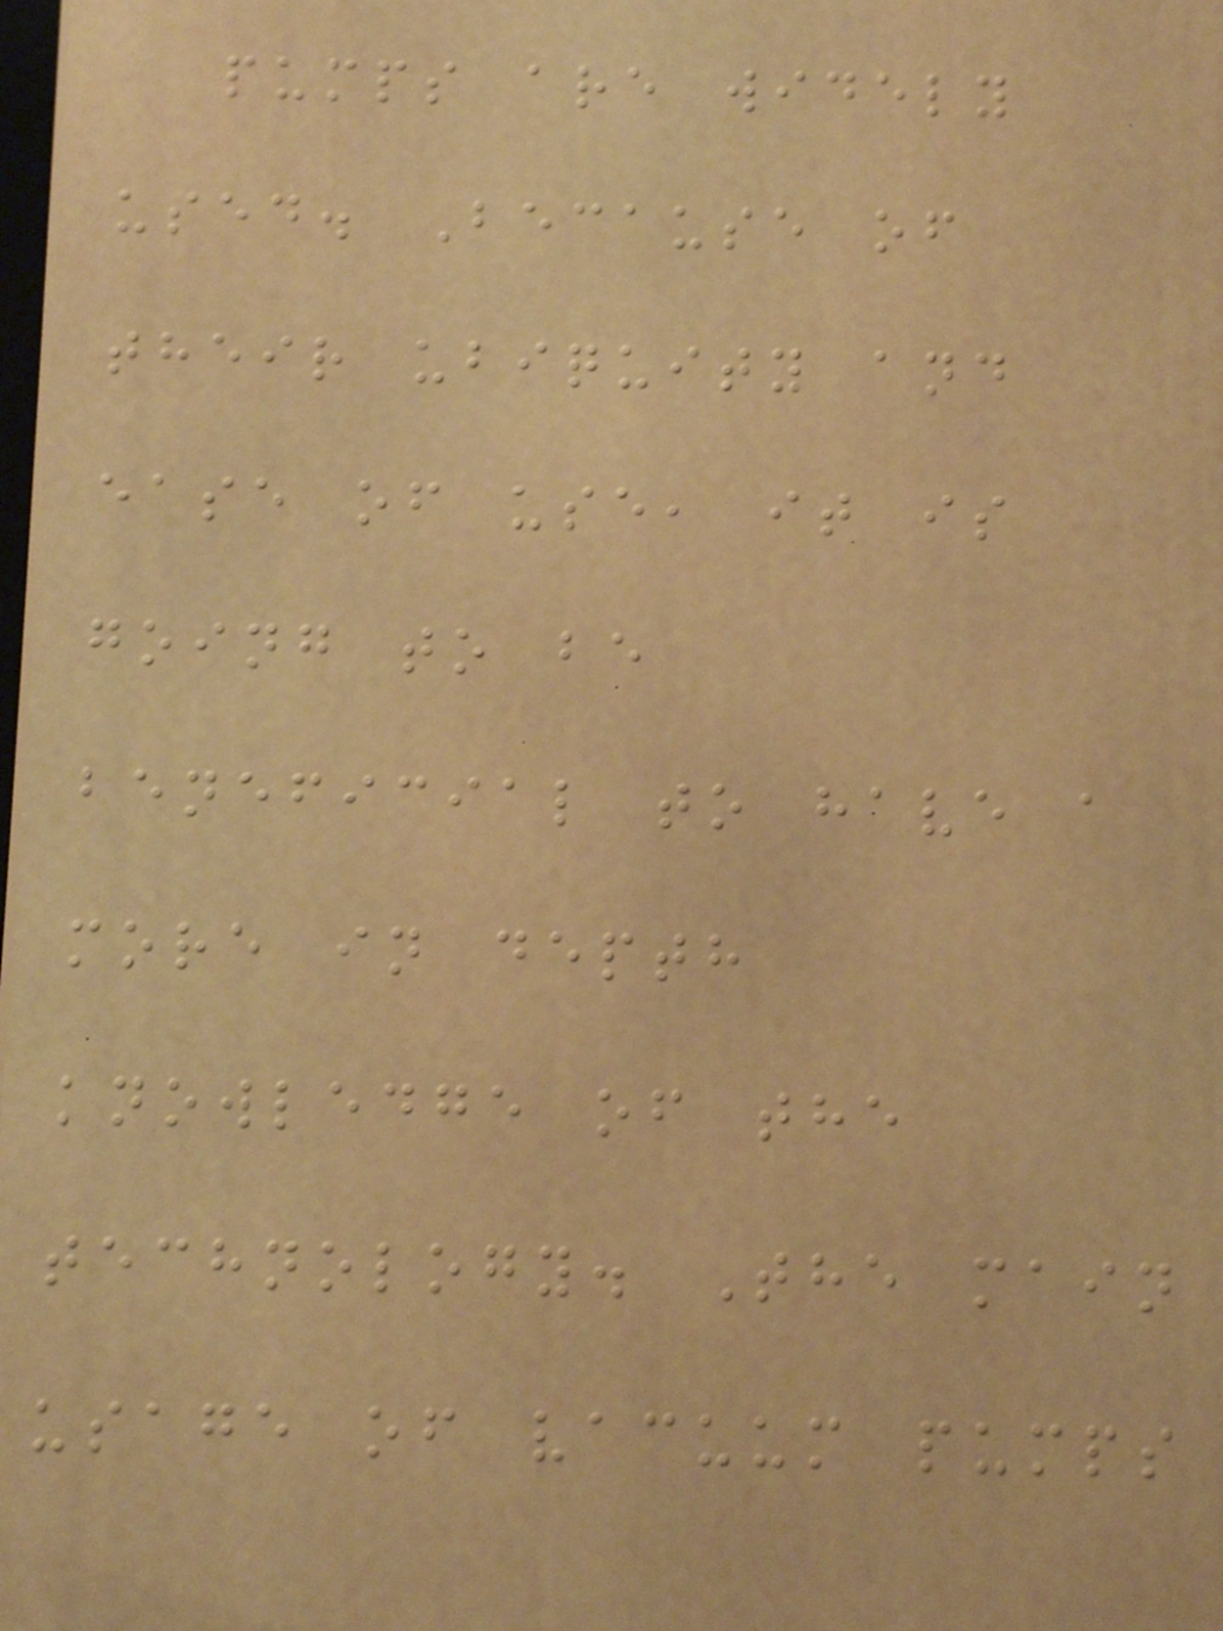pumps are widely
used. Because of
their ubiquity and
ease of use, it is
going to be
beneficial to have a
more in depth
knowledge of the
technology. The main
usage of vacuum pumps
